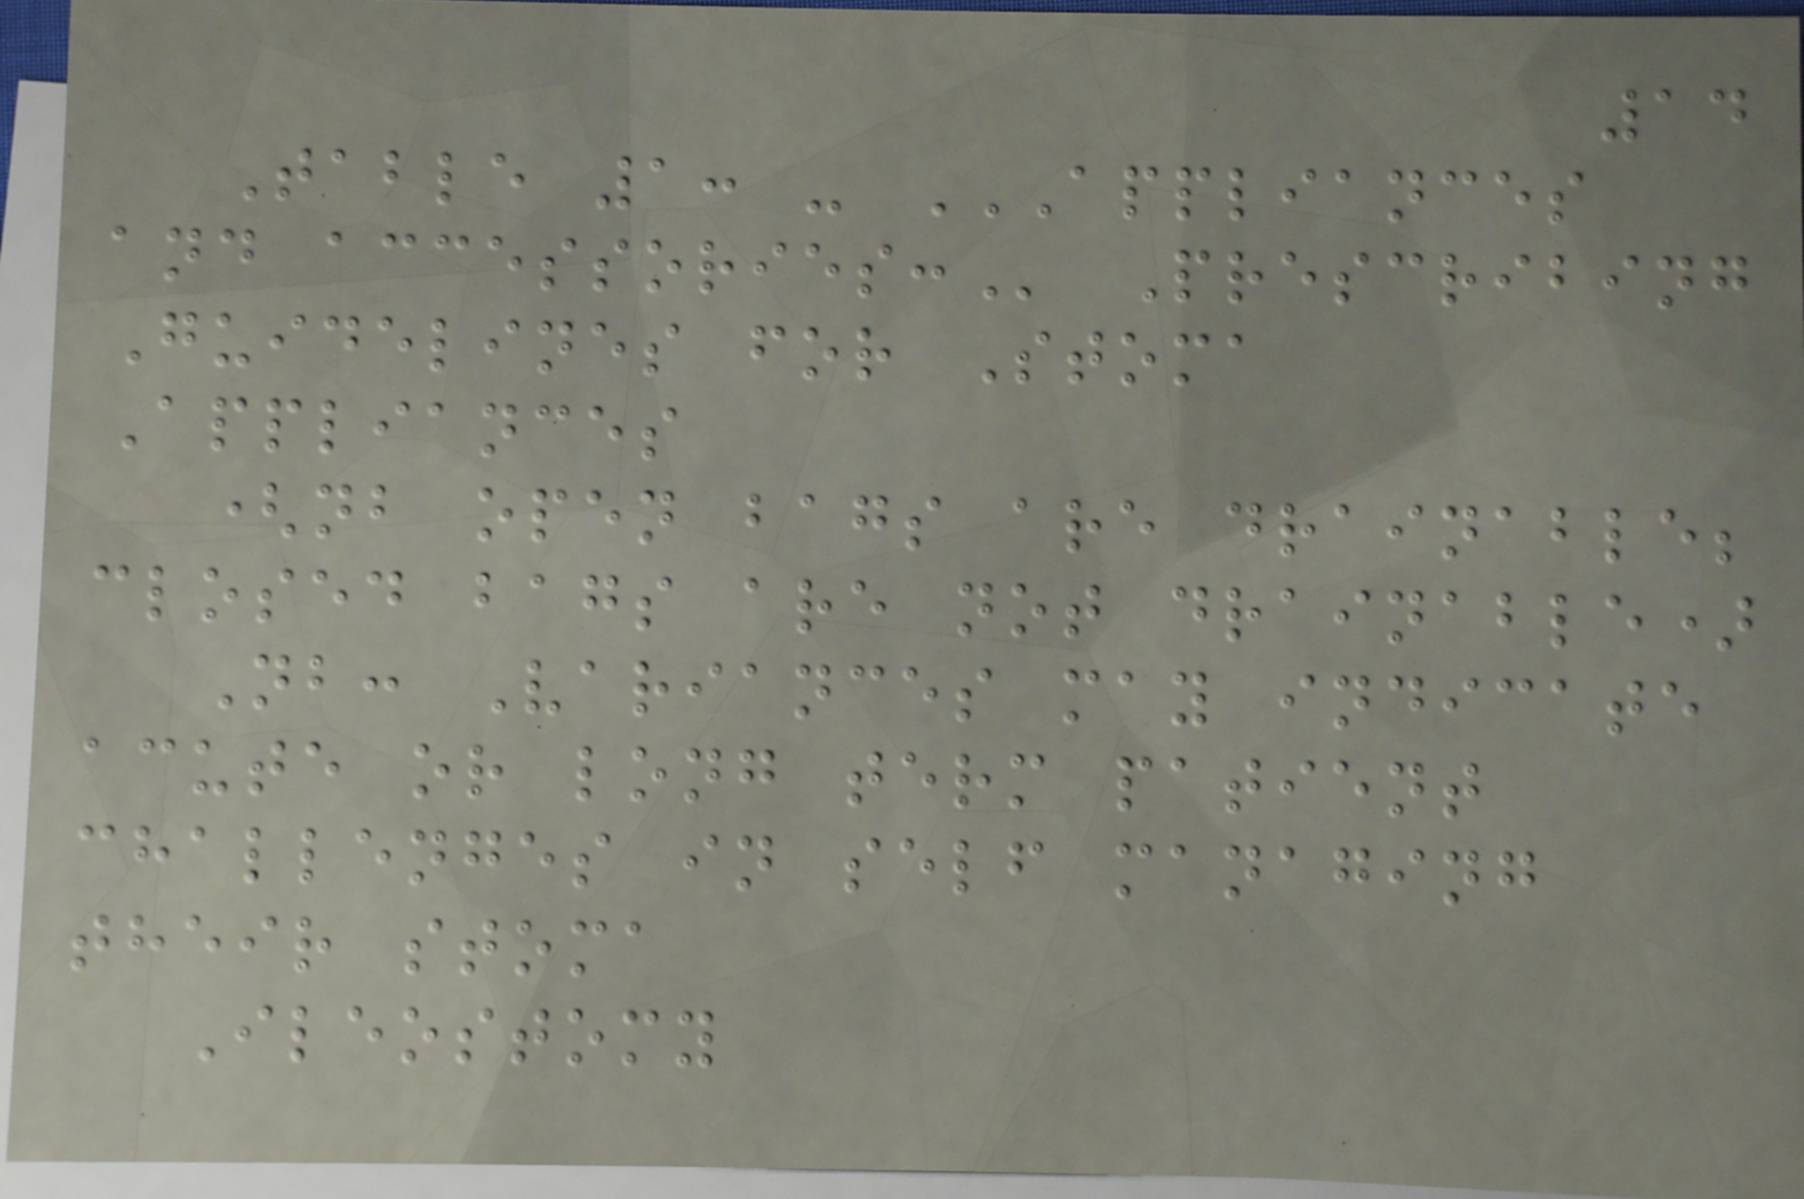14
Table 1: - APPLIANCES
AND ACCESSORIES: Prescribing
Guidelines for Stoma
Appliances
(nb open bags are drainable;
closed bags are not drainable)
Nb: Variances may indicate
acute or long term patient
challenges in self managing
their stoma
Ileostomy
